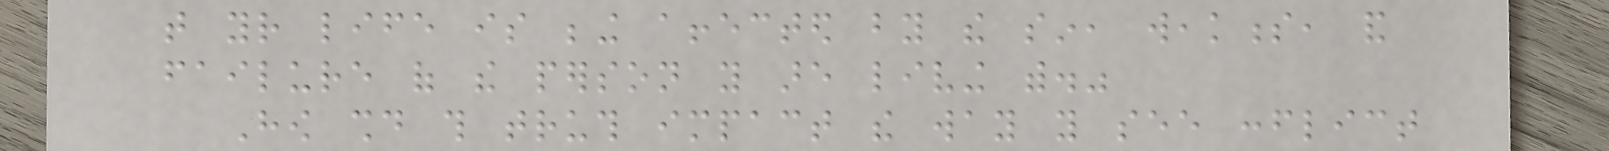that your life is being affected by the sin, weakness, and
failure of the person you are living with."
How should this truth impact the way you see conflict
